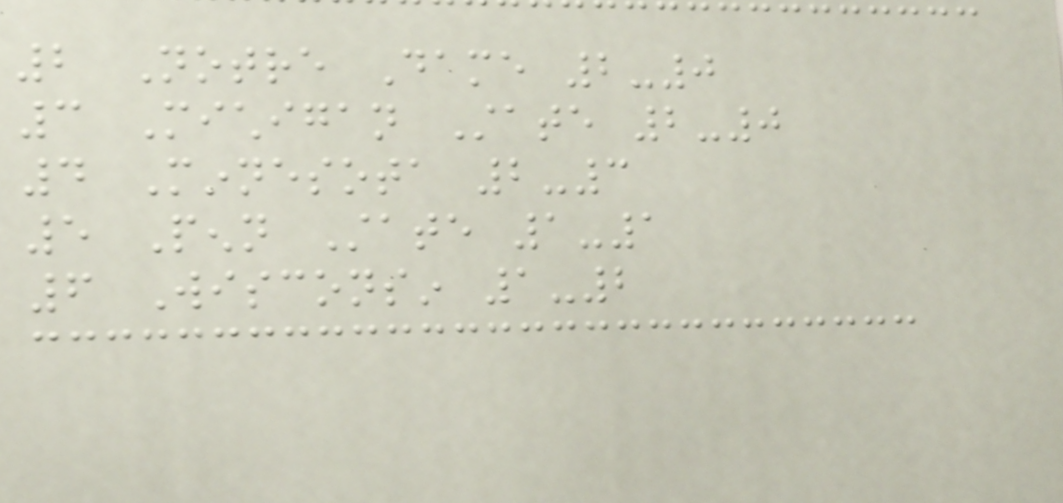2 Notre Dame 2-0
3 Michigan State 2-0
4 Minnesota 2-3
5 Penn State 1-1
6 Wisconsin 1-2
